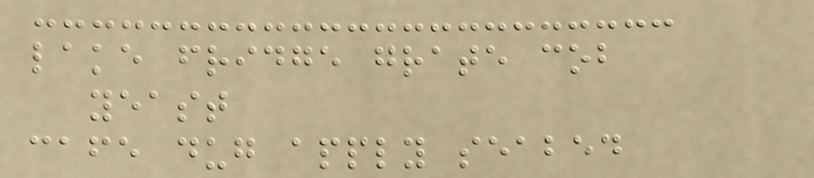lake fridge grate cob
yeast
cafe dug apply seabed
